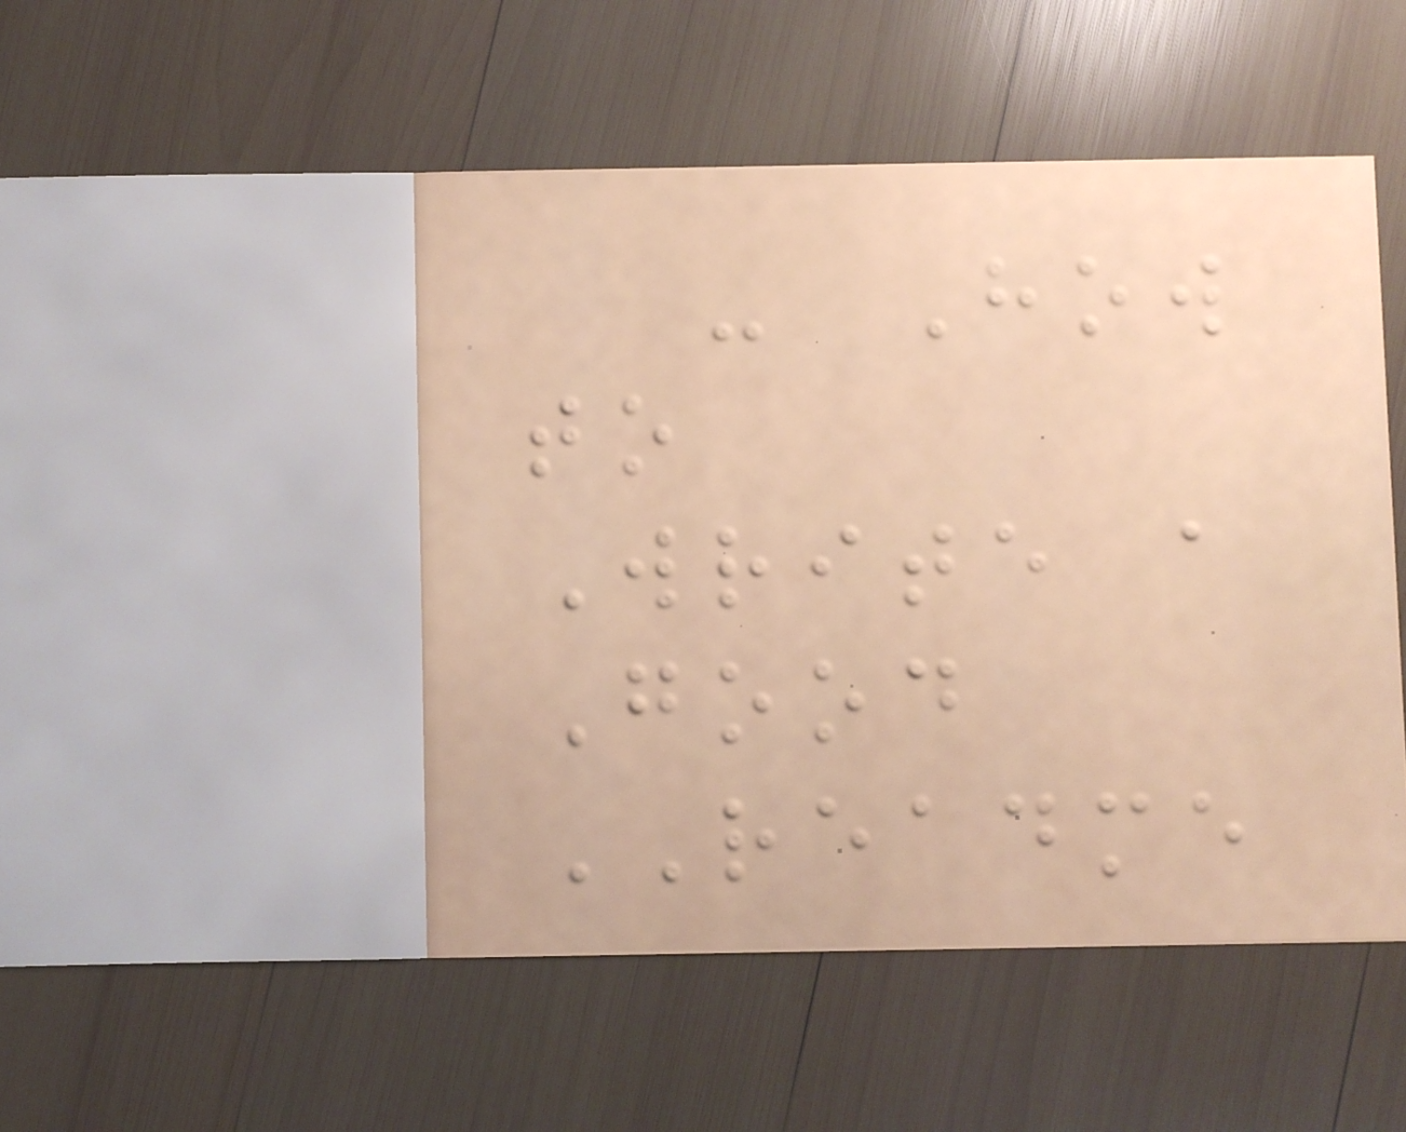- How
to
Write a
Good
README
